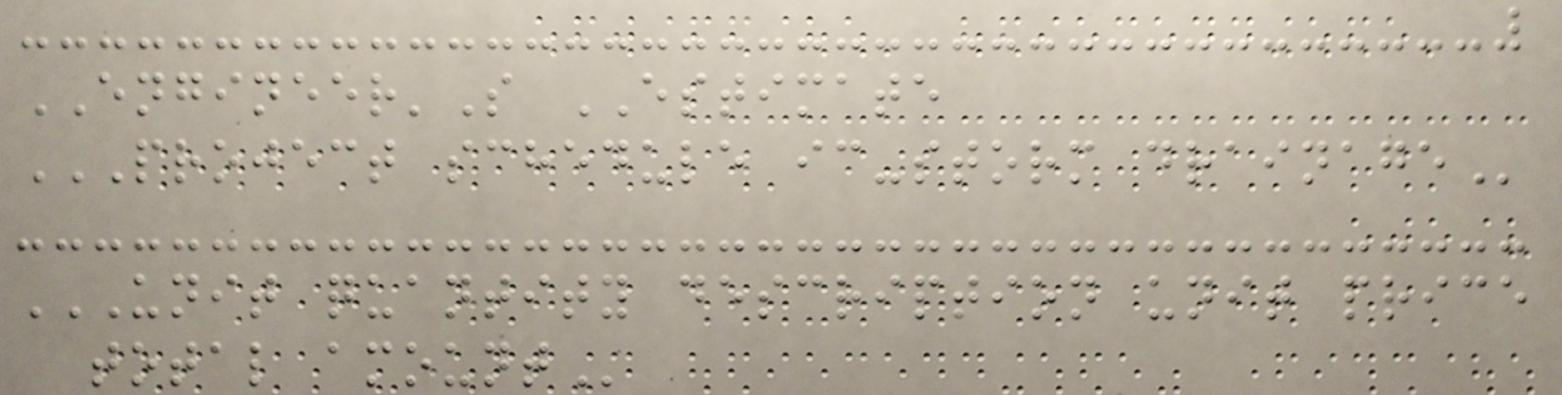ENGINEER'S ESTIMATE
PROJECT SCHEDULE IC-STORM DRAINAGE
UNIT QUANTITY DESCRIPTION UNIT PRICE
TOTAL AMOUNT
